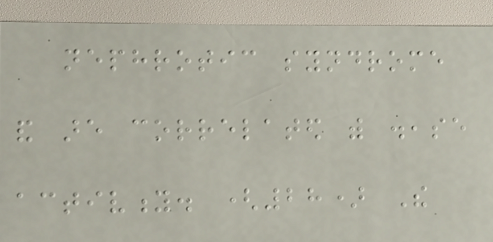nephrotic syndrome
and are correlated with disease
activity. (28) The
